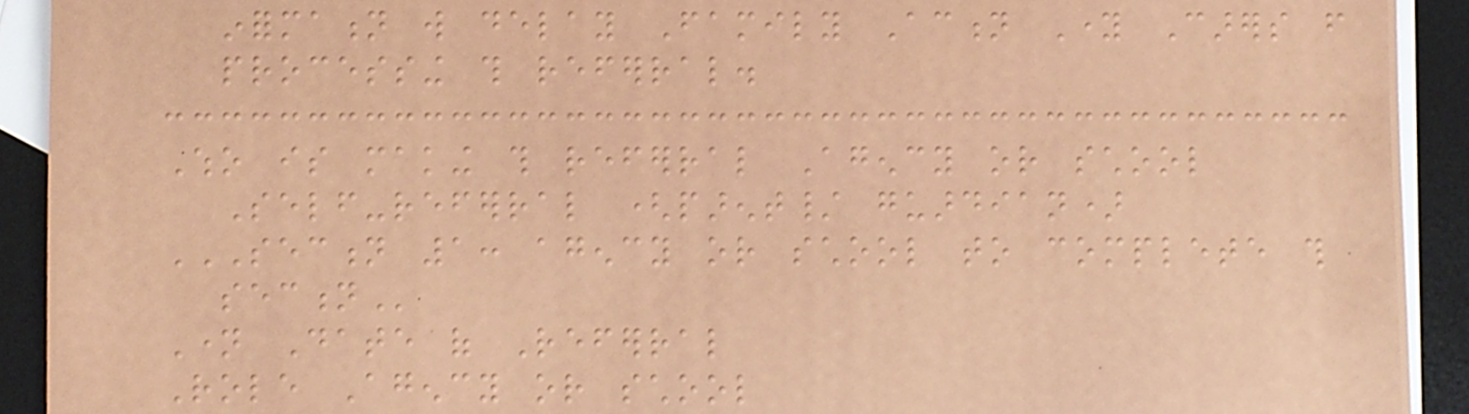information will delay Family Action Young Carers from
processing this referral.
Who is making this referral Agency or school
Self-referral (parent/ guardian)
SECTION 1: AGENCY OR SCHOOL TO COMPLETE THIS
SECTION
Name Date of Referral
Role Agency or school
